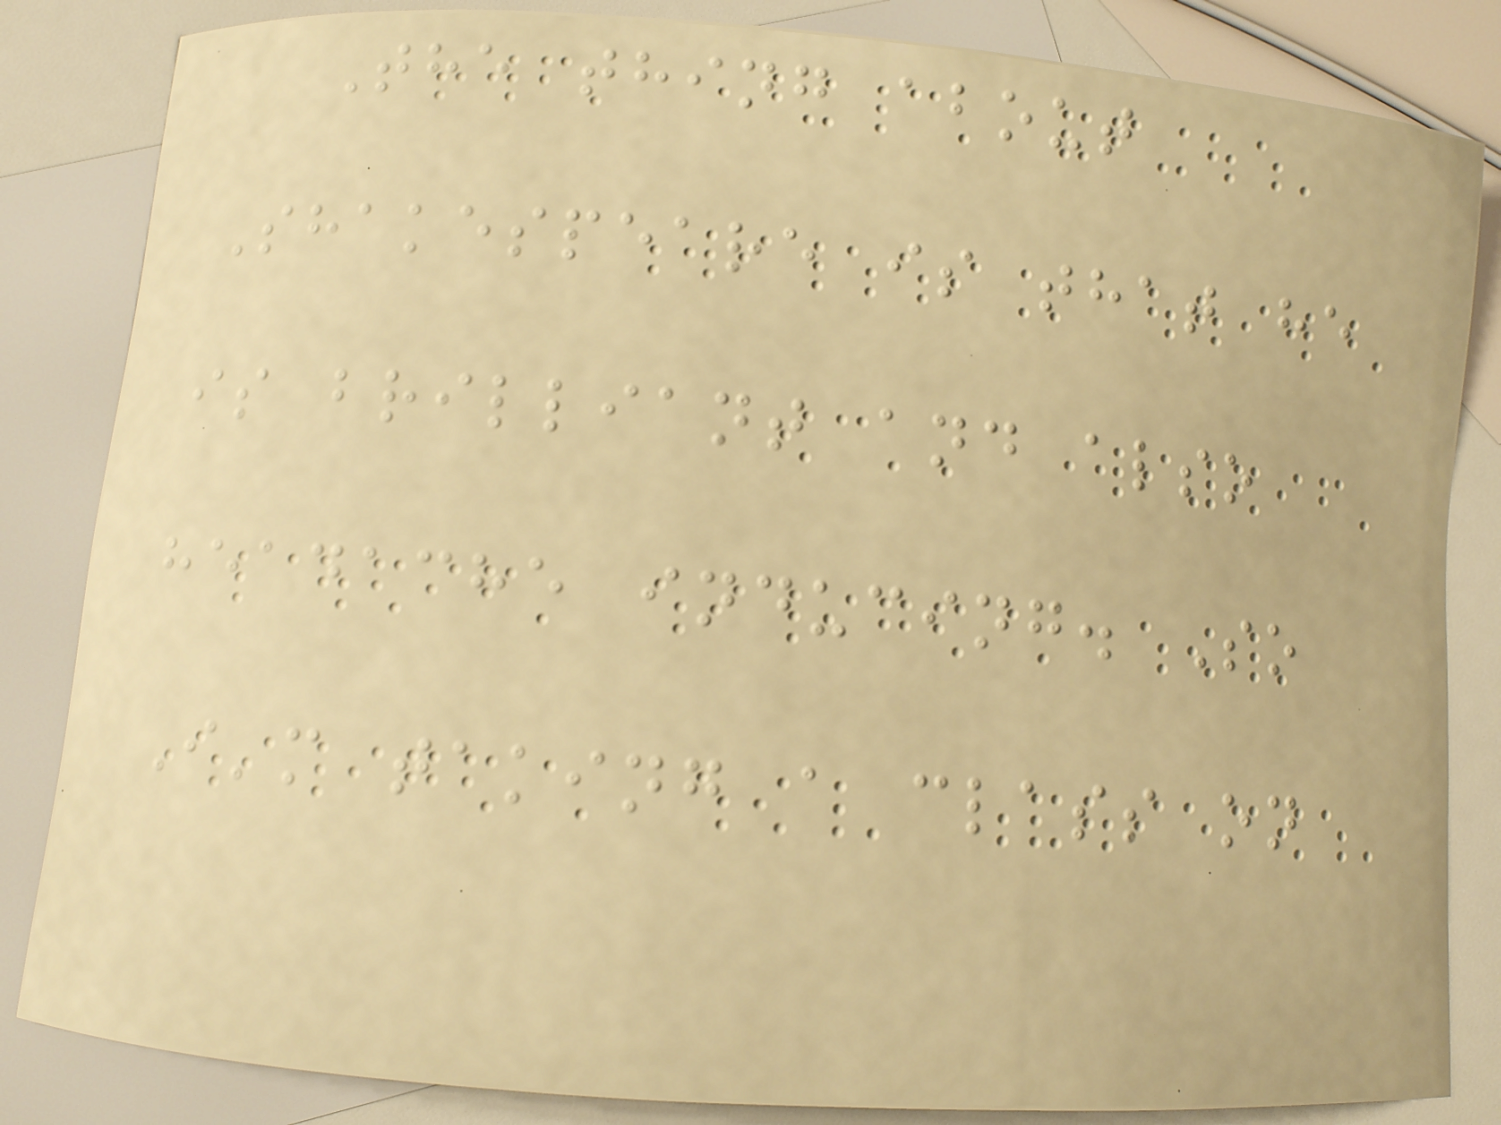The thing about
Shakespeare is that he
is brilliant and also
headache inducing. So
I'm taking a class on
